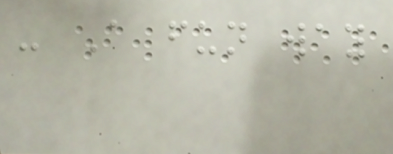- A fun way
